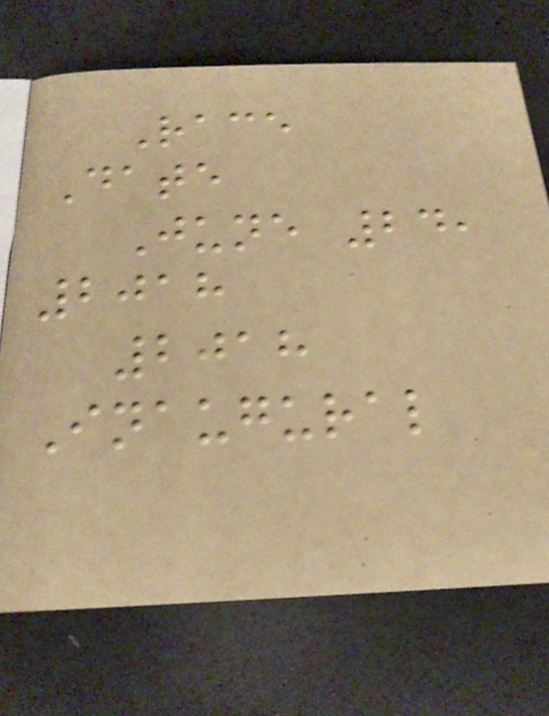Race
Date
June 24,
2018
2018
Inaugural
